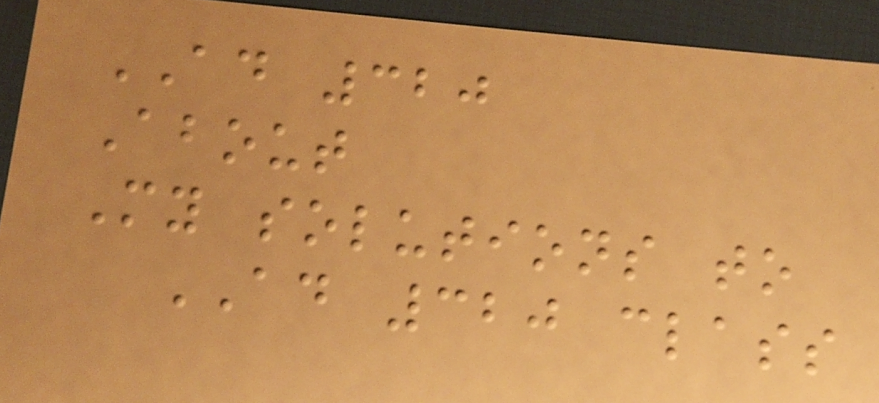AD 320
About
My solutions to
AD 320 class
